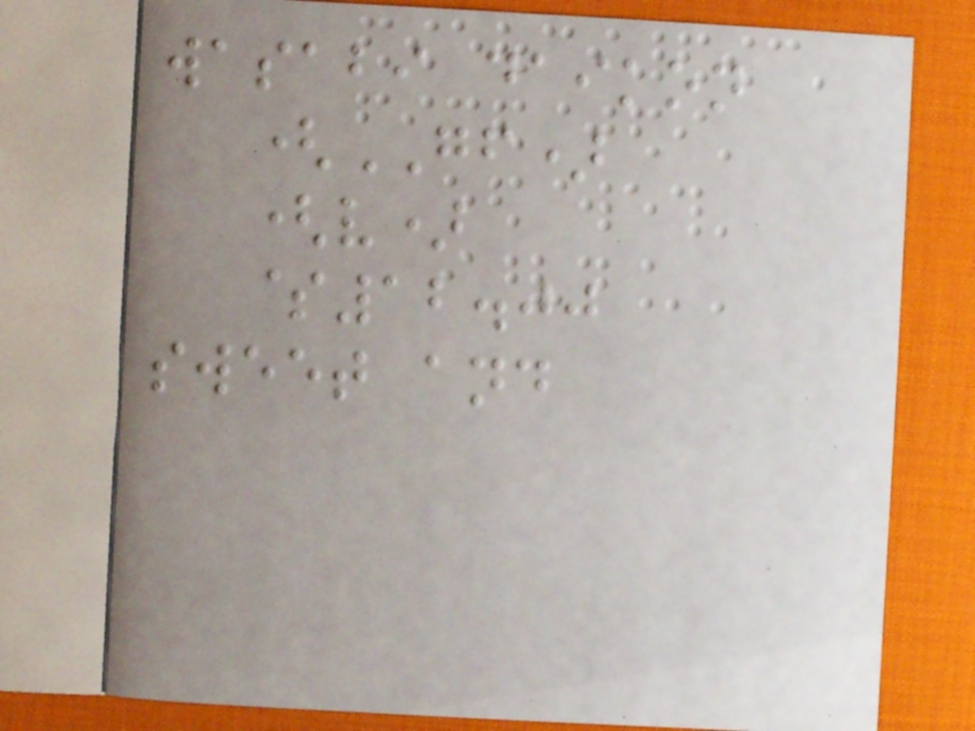wasabi daikon
(GF)
(v)
$12.00
sweet and
